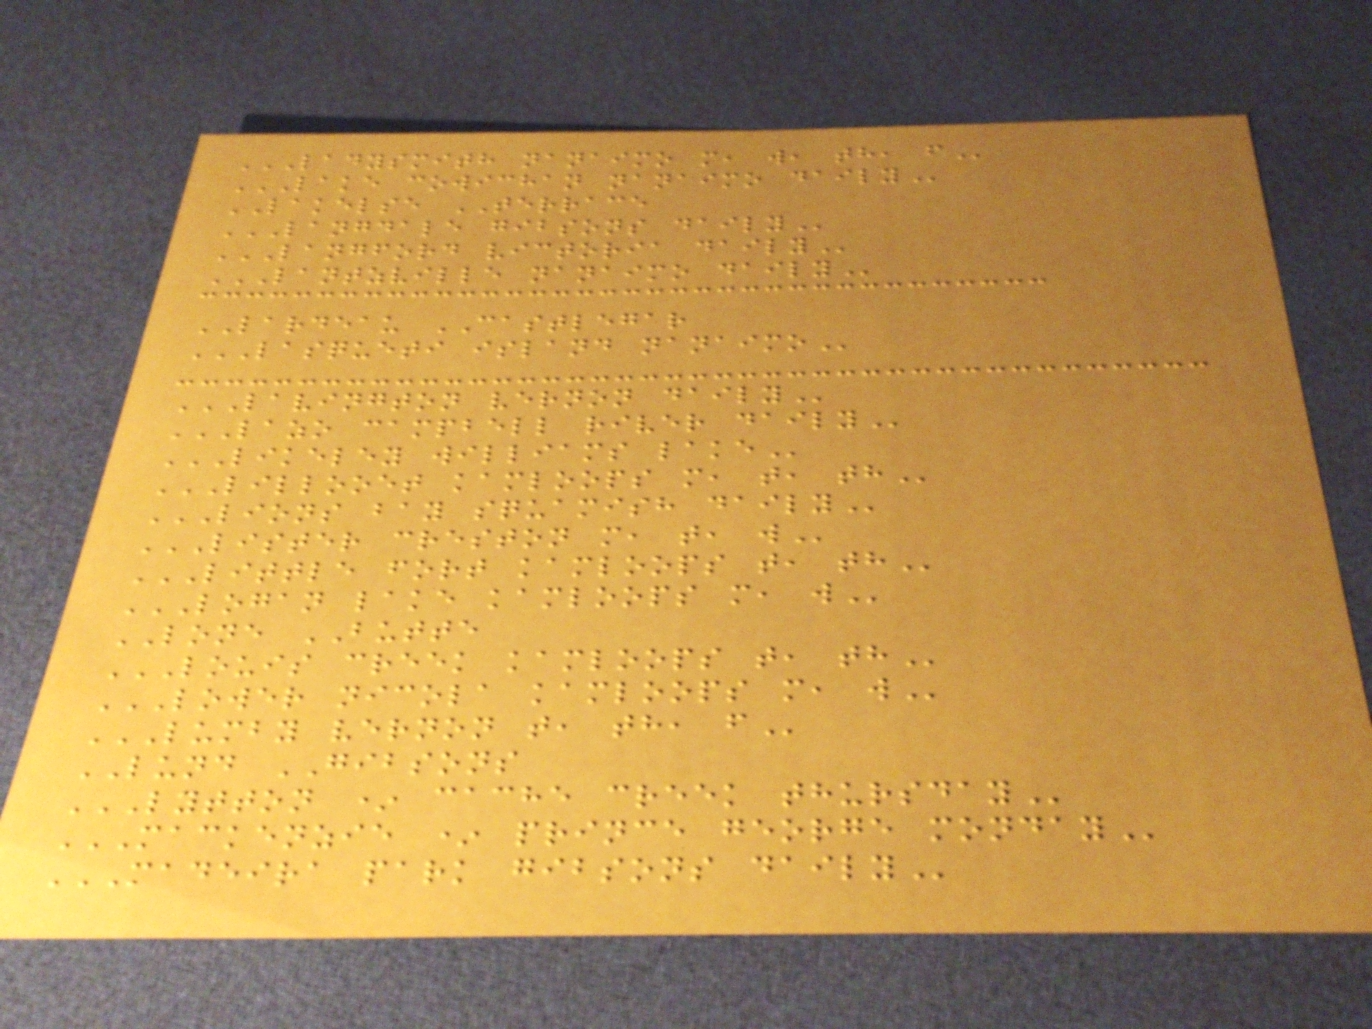LADYSMITH NANAIMO M, W, TH, F
LAKE COWICHAN NANAIMO DAILY
LAKELSE TERRACE
LANGDALE GIBSONS DAILY
LANGFORD VICTORIA DAILY
LANTZVILLE NANAIMO DAILY
LARDEAU CASTLEGAR
LASQUETI ISLAND NANAIMO
LAVINGTON VERNON DAILY
LAZO CAMPBELL RIVER DAILY
LIKELEY WILLIAMS LAKE
LILLOOET KAMLOOPS M, T, TH
LIONS BAY SQUAMISH DAILY
LISTER CRESTON M, T, W
LITTLE FORT KAMLOOPS T, TH
LOGAN LAKE KAMLOOPS M, W
LONE BUTTE
LOUIS CREEK KAMLOOPS T, TH
LOWER NICOLA KAMLOOPS M, W
LUMBY VERNON T, TH, F
LUND GIBSONS
LYTTON * CACHE CREEK THURSDAY
MACKENZIE * PRINCE GEORGE MONDAY
MADEIRA PARK GIBSONS DAILY
